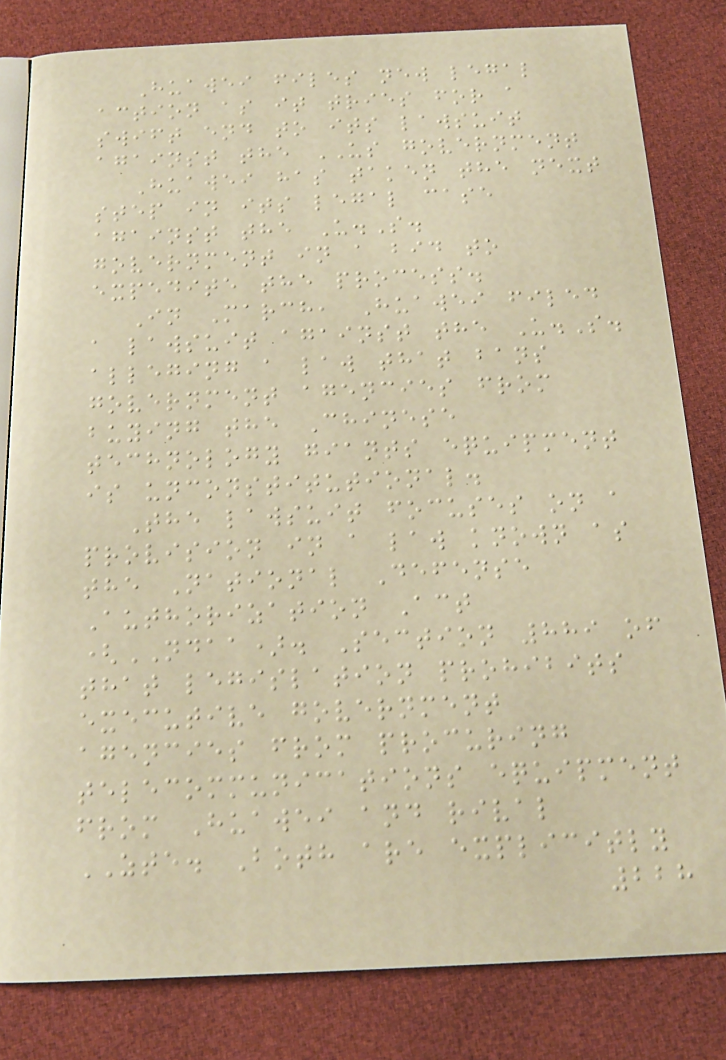Huawei files new legal
action as it tries for a
swift end to its lawsuit
against the US government
Huawei has taken the next
step in its legal case
against the U.S.
government in a bid to
expedite the process.
In March, Huawei filed
a lawsuit against the U.S.
alleging a law that bans
government agencies from
buying the Chinese
technology giants equipment
is unconstitutional.
The lawsuit focuses on a
provision in a law known as
the National Defense
Authorization Act
(NDAA). Section 889 of
that legislation prohibits
executive government
agencies from procuring
telecommunications equipment
from Huawei and rival
ZTE. Both are explicitly
228
